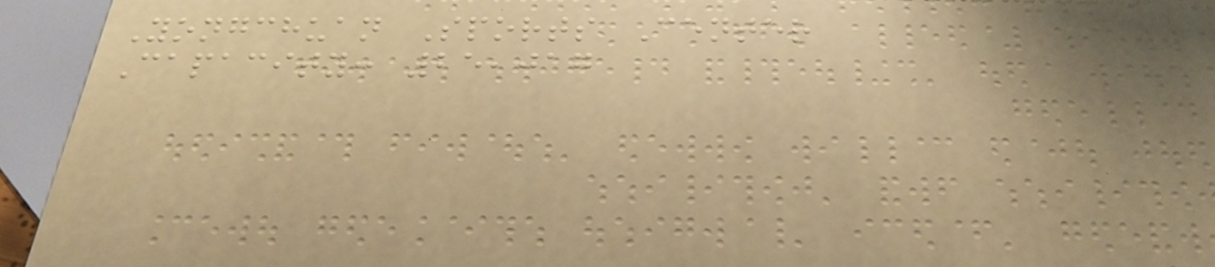Yongchuan Sports Center
Capacity: 25,017
